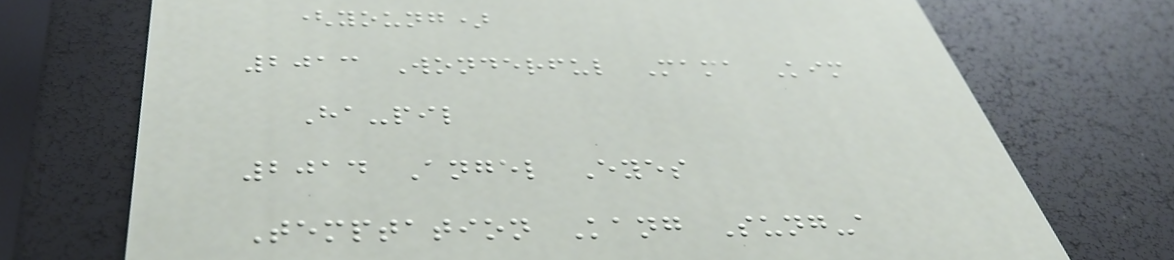(young)
2013 Wonderful Mama Kim
Ha-pil
2014 Angel Eyes
Temptation Kang Sung-a
